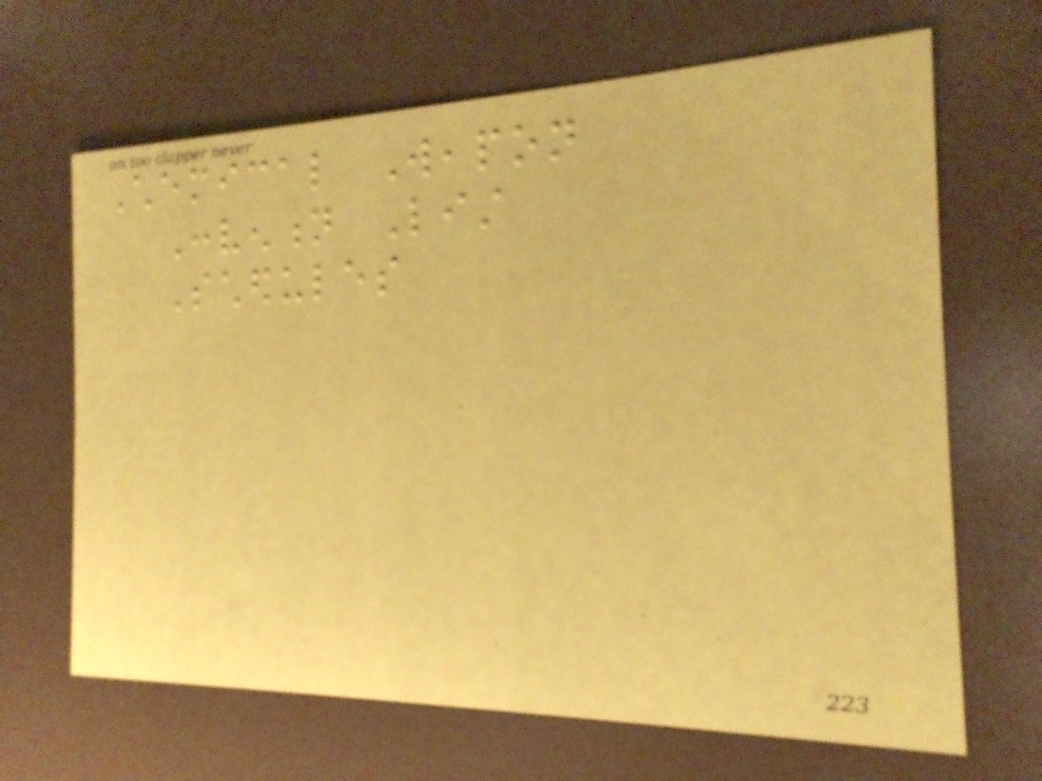Chemical Weapon
Convention List
Schedules
